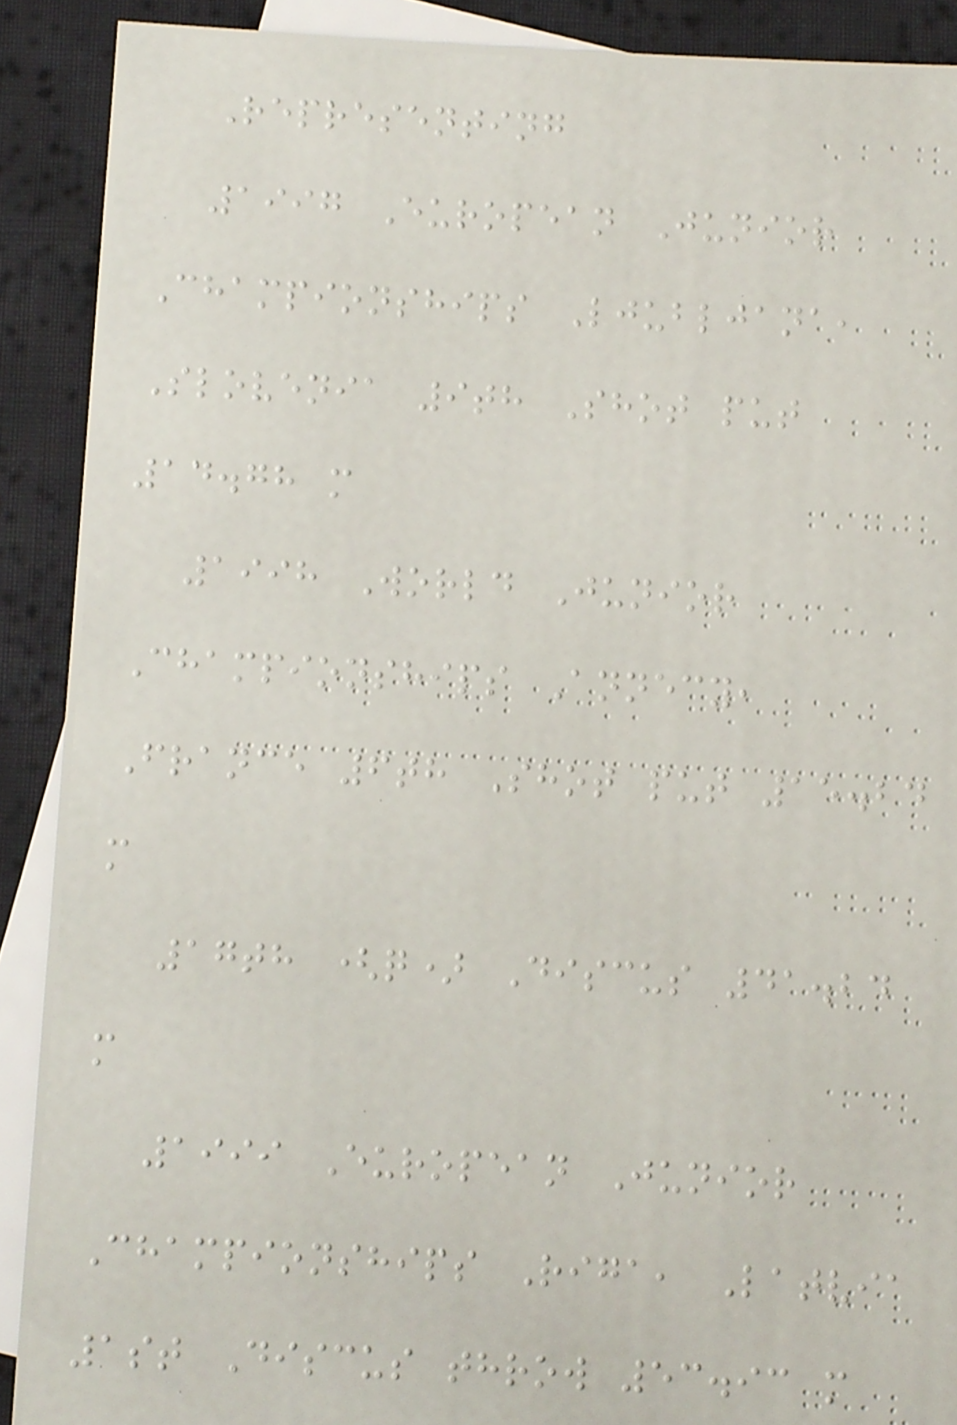Representing
1997 European Junior
Championships Ljubljana,
Slovenia 9th Shot put
14.78 m
1998 World Junior
Championships Annecy,
France 6th Shot put 15.24
m
17th (q) Discus 41.24
m
1999 European Junior
Championships Riga, Latvia
1st Discus throw 53.93 m
